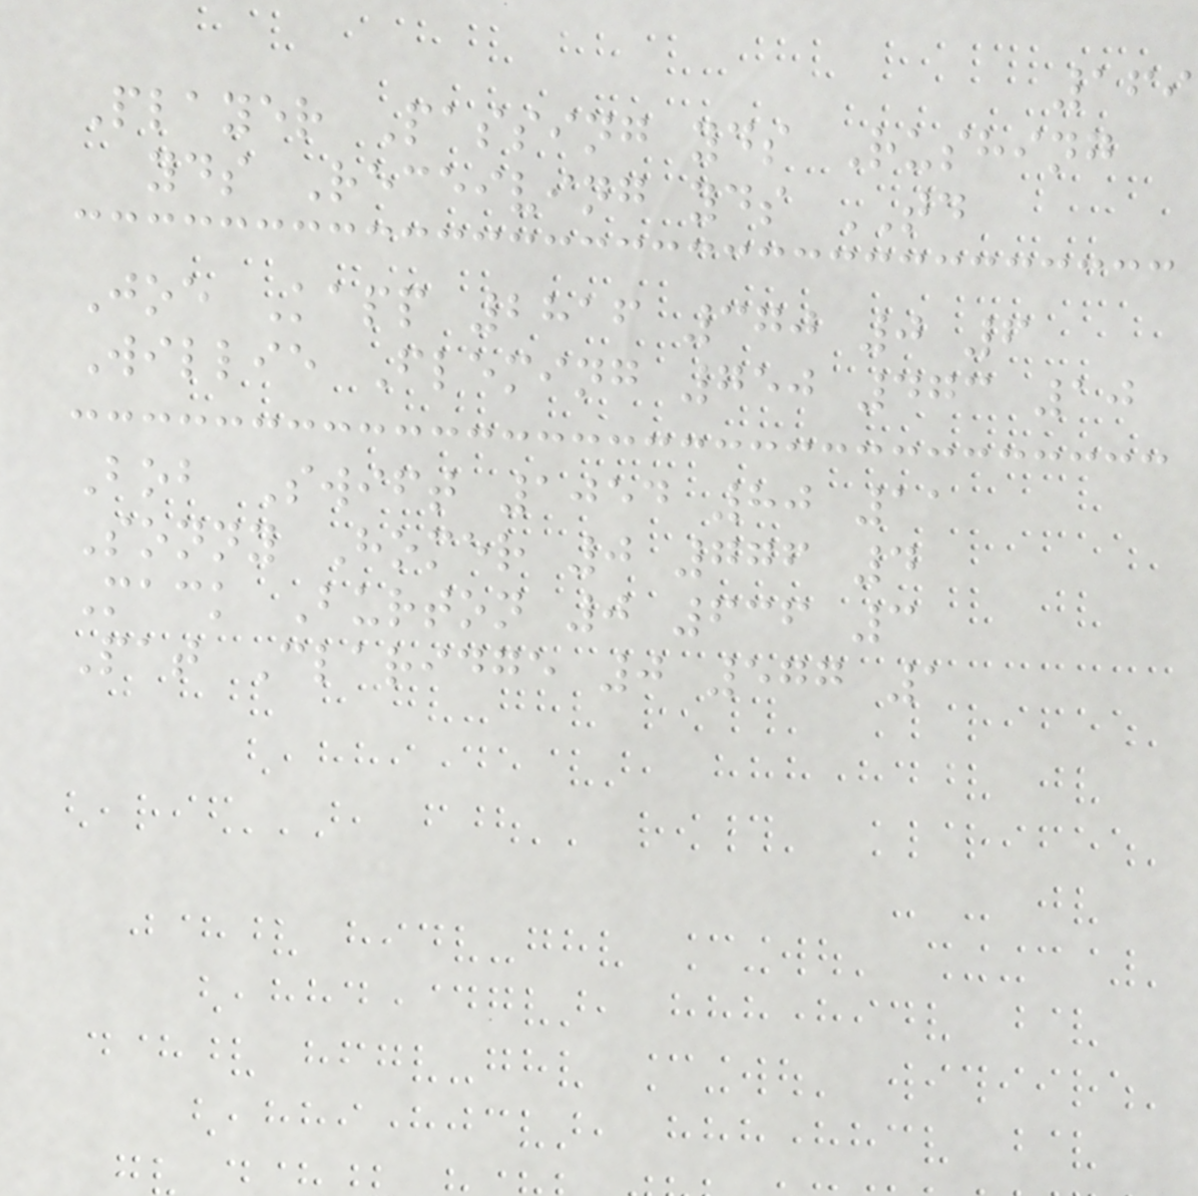169
Player Passing yds Rushing
yds Receiving yds TD
Joe Kapp 2816 370 0 6
Willie Fleming 750 473 10
Bob Swift 1054 80 11
Sonny Homer 0 776 4
Mack Burton 0 636 3
Pat Claridge 0 577 1
